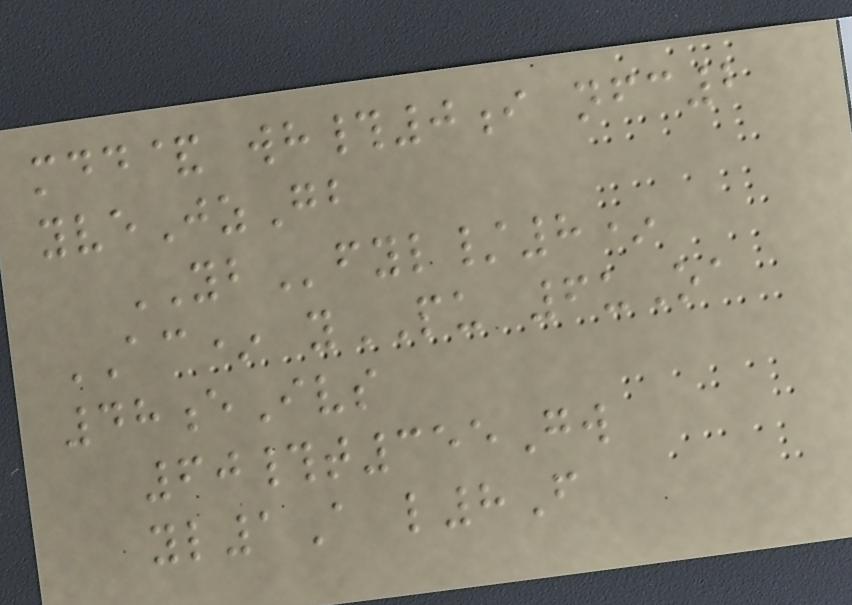mdd& wh#0i nfc2
yveJzGb
YBfyl/8*
AC* yPU 6uOa
48eIvs
60#t355Gw
yl1A l8F
